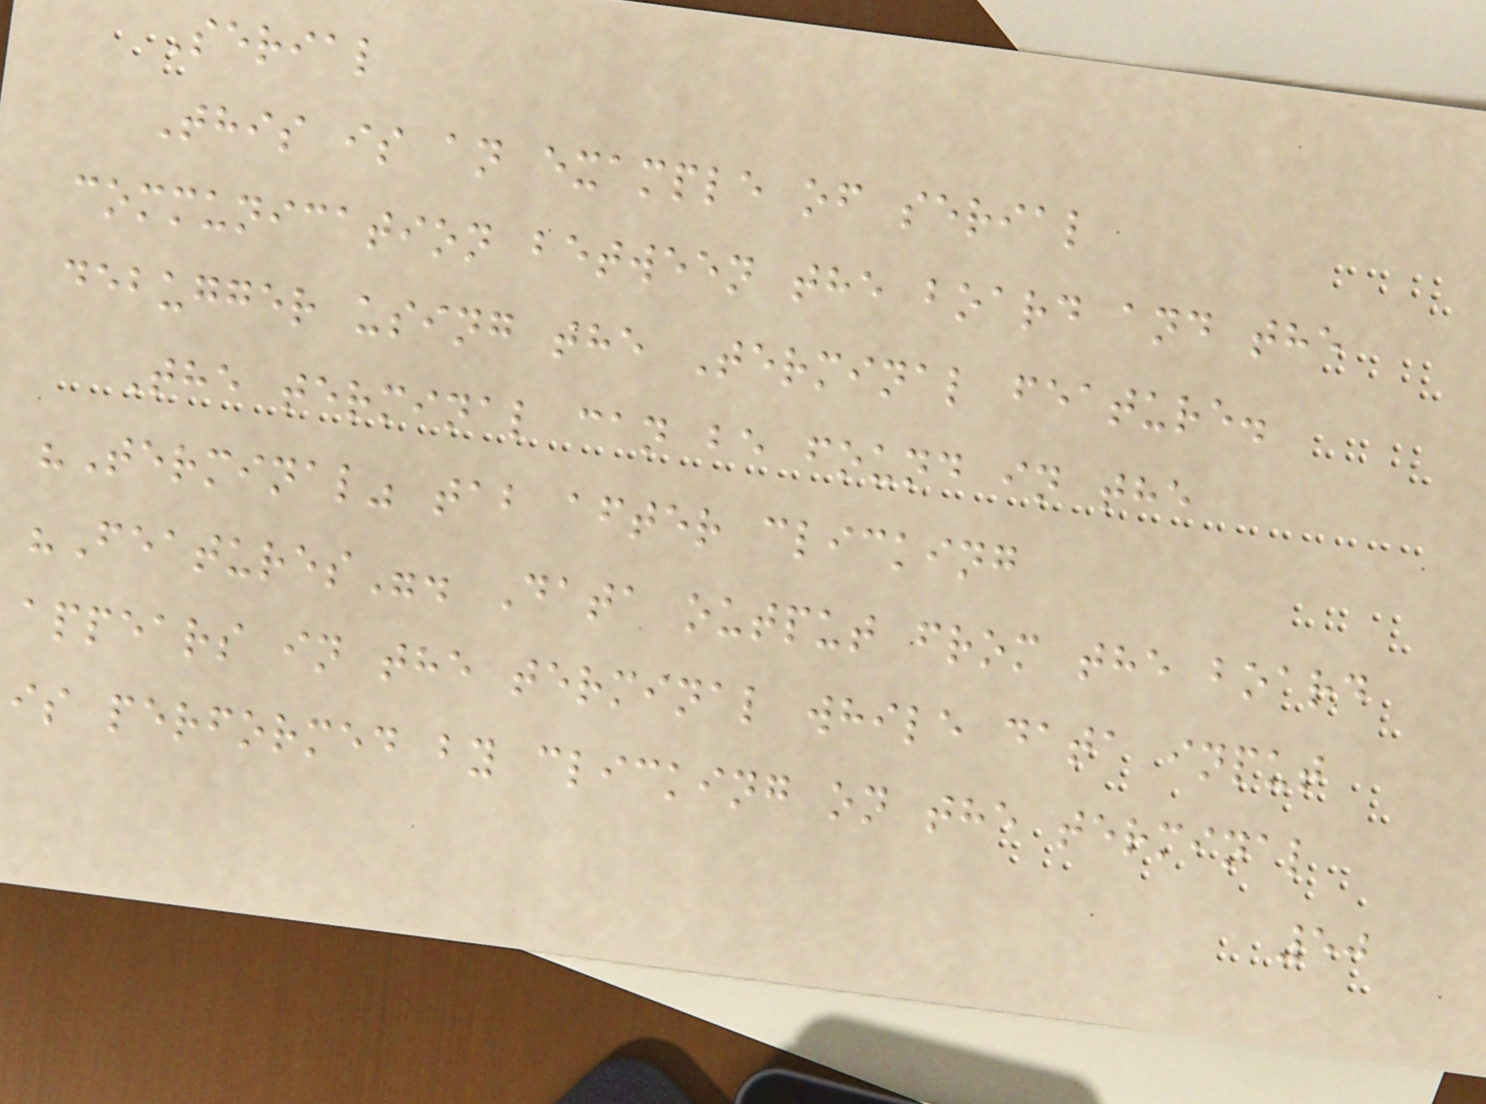Serial
This is an example of serial
communication between the board and the
debugger using the Terminal feature.
The terminal can be found in the
"Terminal" tab after clicking
"Features". Data output from the board
appears in the terminal while data input
is performed by clicking on the terminal
50
